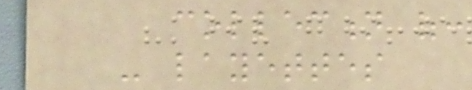collection of:
- layettes
